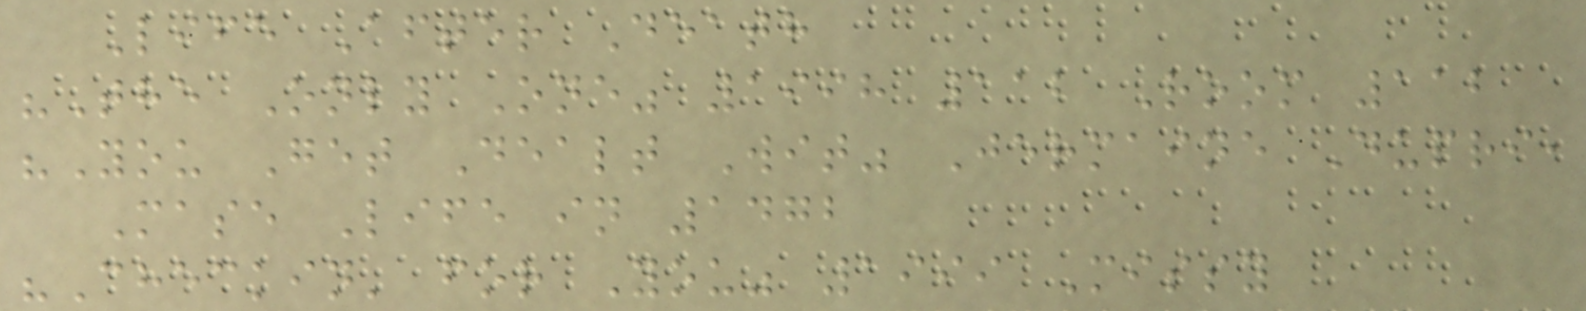Life After Death
"The Only One" 1998 112 Room 112
"You Get Dealt Wit" Jermaine Dupri,
Mase Life in 1472
"Checkin' for You" 1999 Missy
